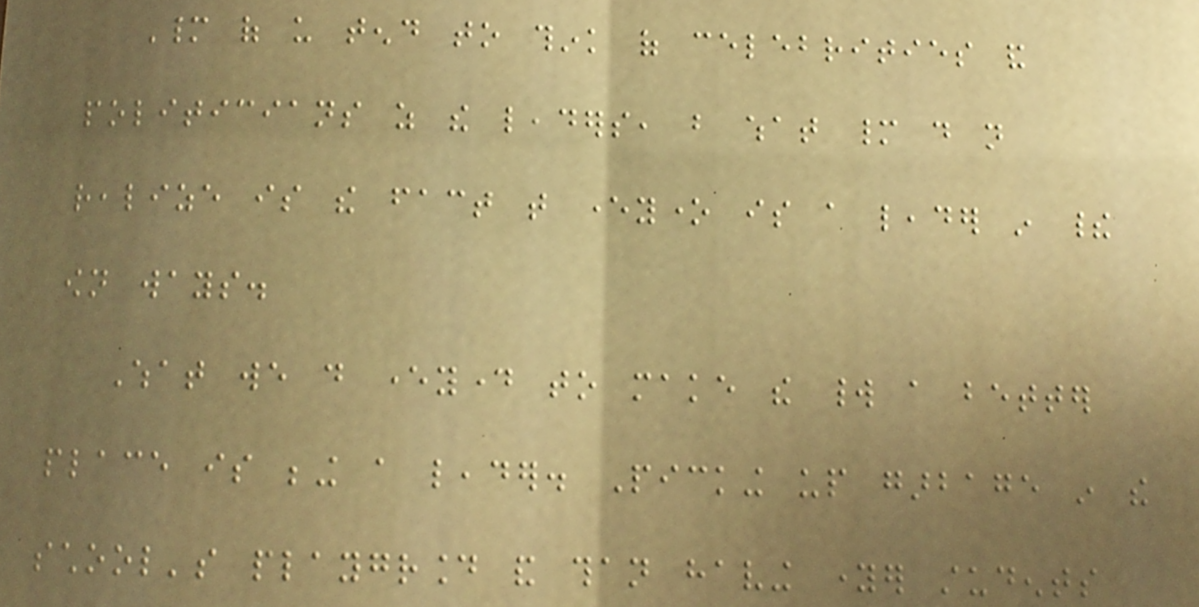Many of us tend to think of celebrities and
politicians as the leaders, but what many do not
realize is the fact that everyone is a leader in their
own ways.
What we do everyday to make the world a better
place is being a leader. Picking up garbage in the
school's playground and than having younger students
